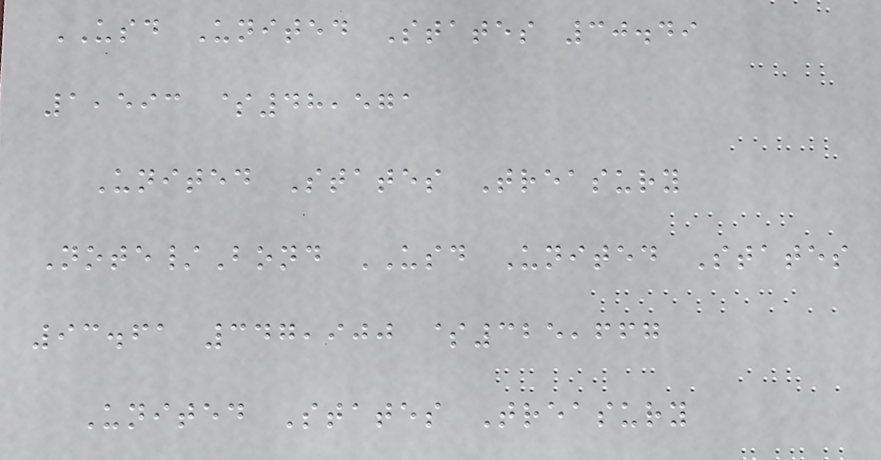USD United States 30.49
1,593 $48,571
United States Treasury
Note/Bond USD United States
93.61 347,900 $325,667
United States Treasury
